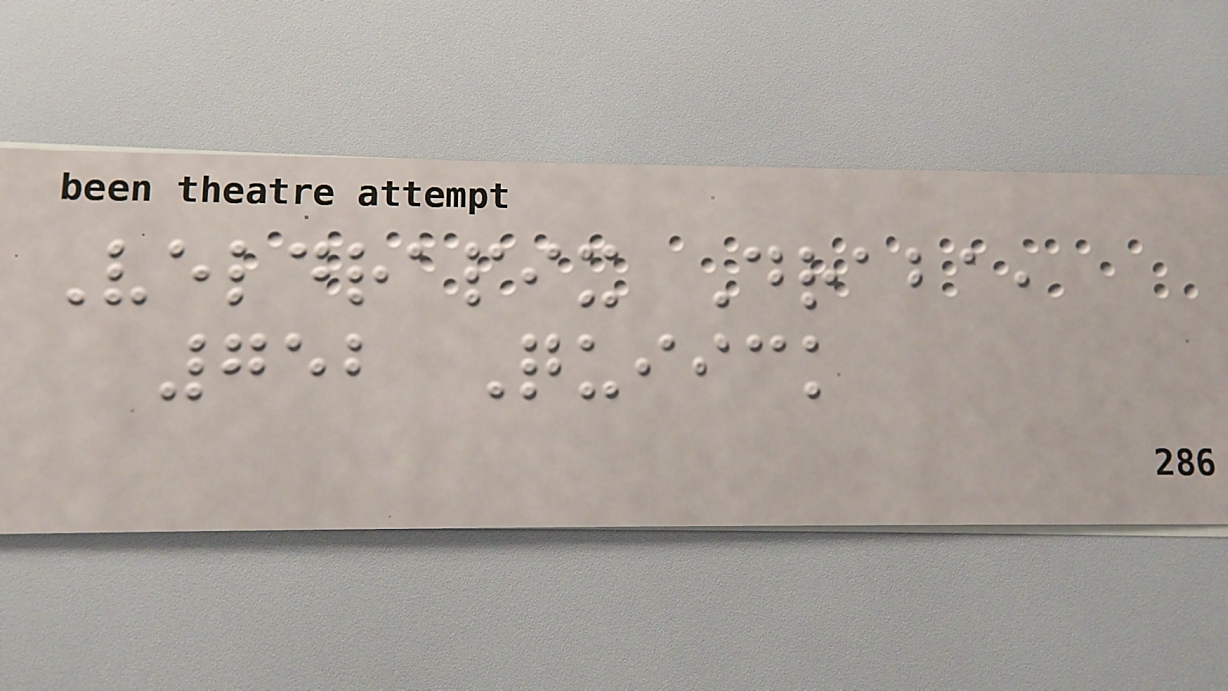Veldrapix Draba,
752 Quiick
